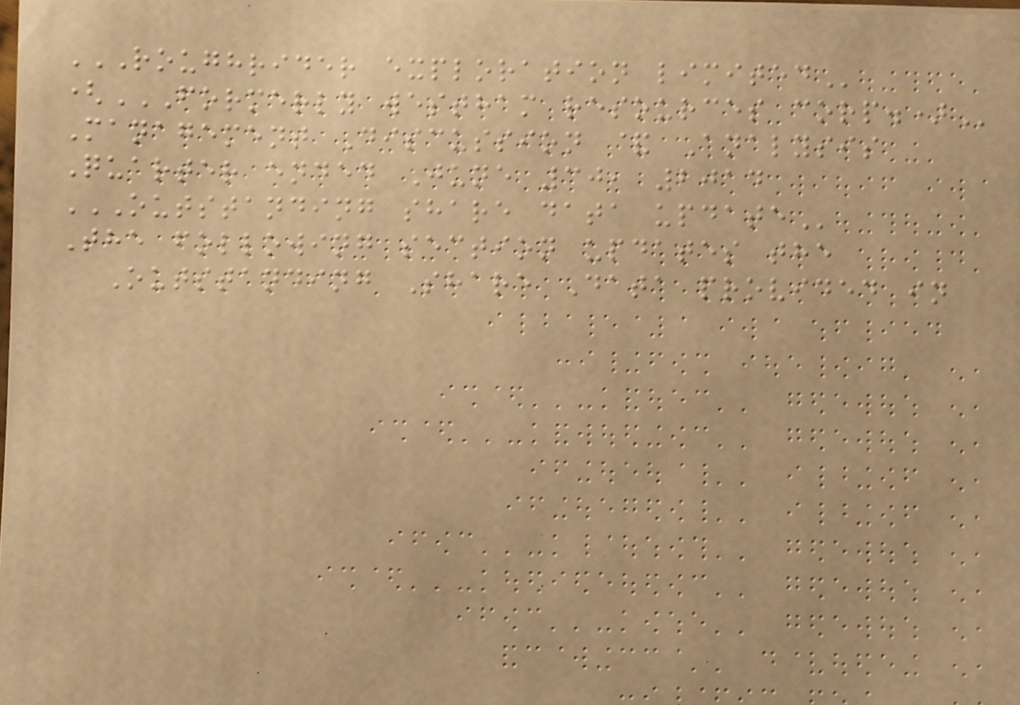ROUGHRIDER EXPLORATION LIMITED
(FORMERLY WESTHAM RESOURCES CORP.)
Management Discussion & Analysis
Quarter ended June 30, 2014
OUTSTANDING SHARE DATA UPDATE
The following section updates the
Outstanding Share Data provided in
